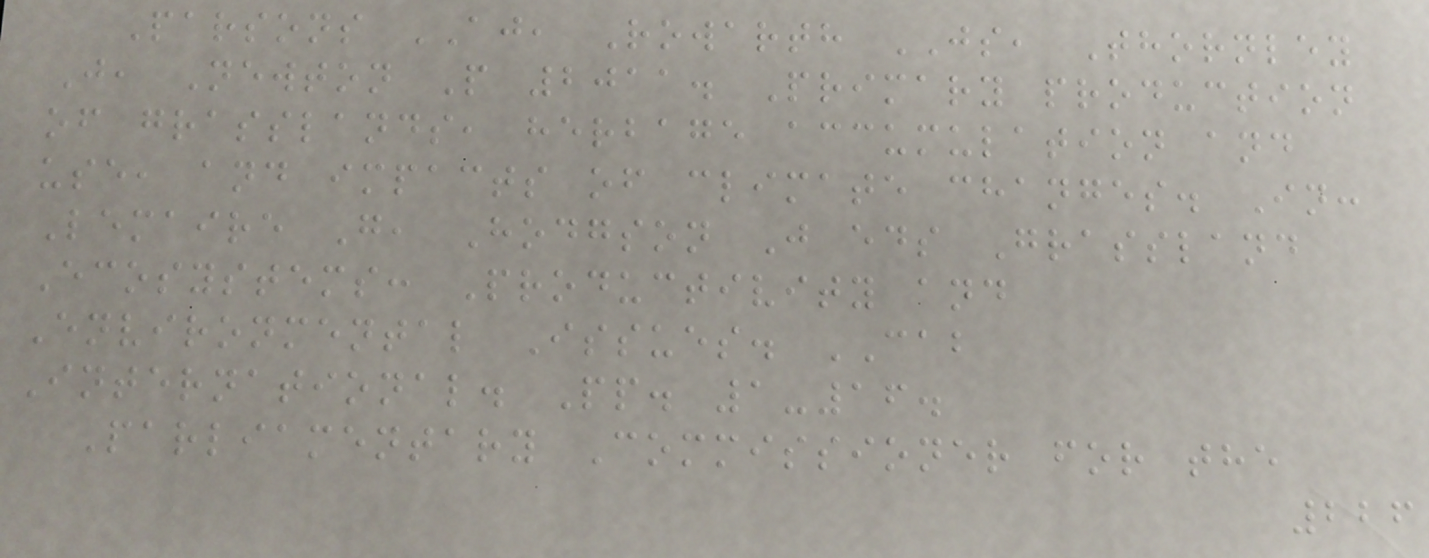Parsons AJ, Rowarth JS, Thornley
J, Newton P 2011. Primary production
of grasslands, herbage accumulation and
use, and impacts of climate changes. In:
Lemaire G, Hodgson J eds Grassland
Ecosystems: Productivity and
Environmental Issues. CAB
International. Pp. 1-16.
Parliamentary Commissioner for the
226
